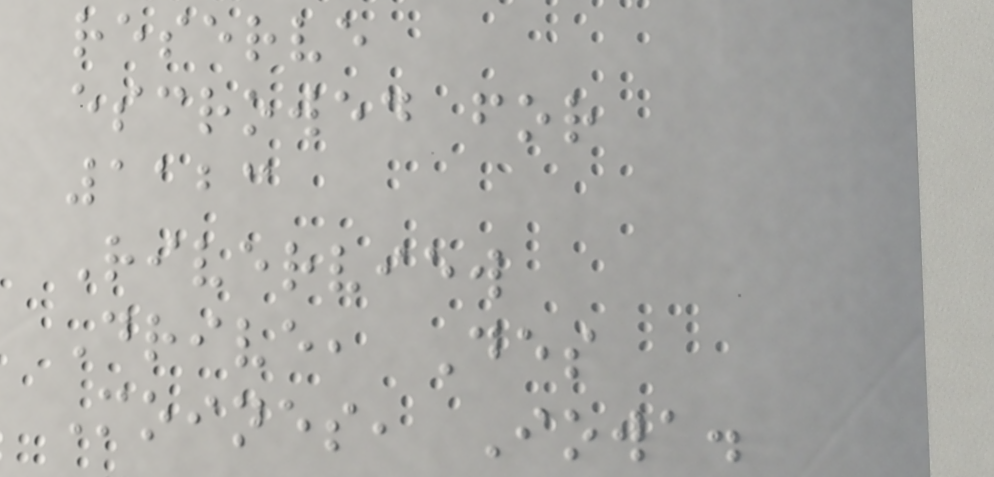reserve
escrowed for
1123
Riverview
Drive, Des
Moines, Iowa.
